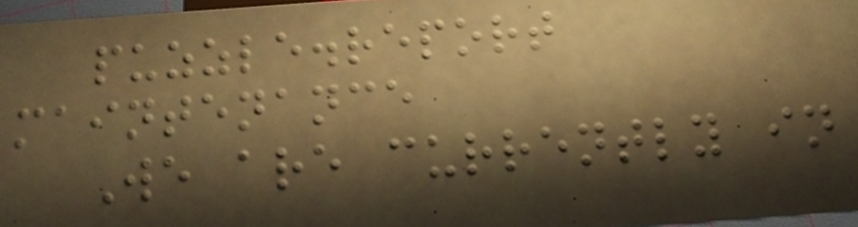puzzle.report
maintenance
We are currently in
